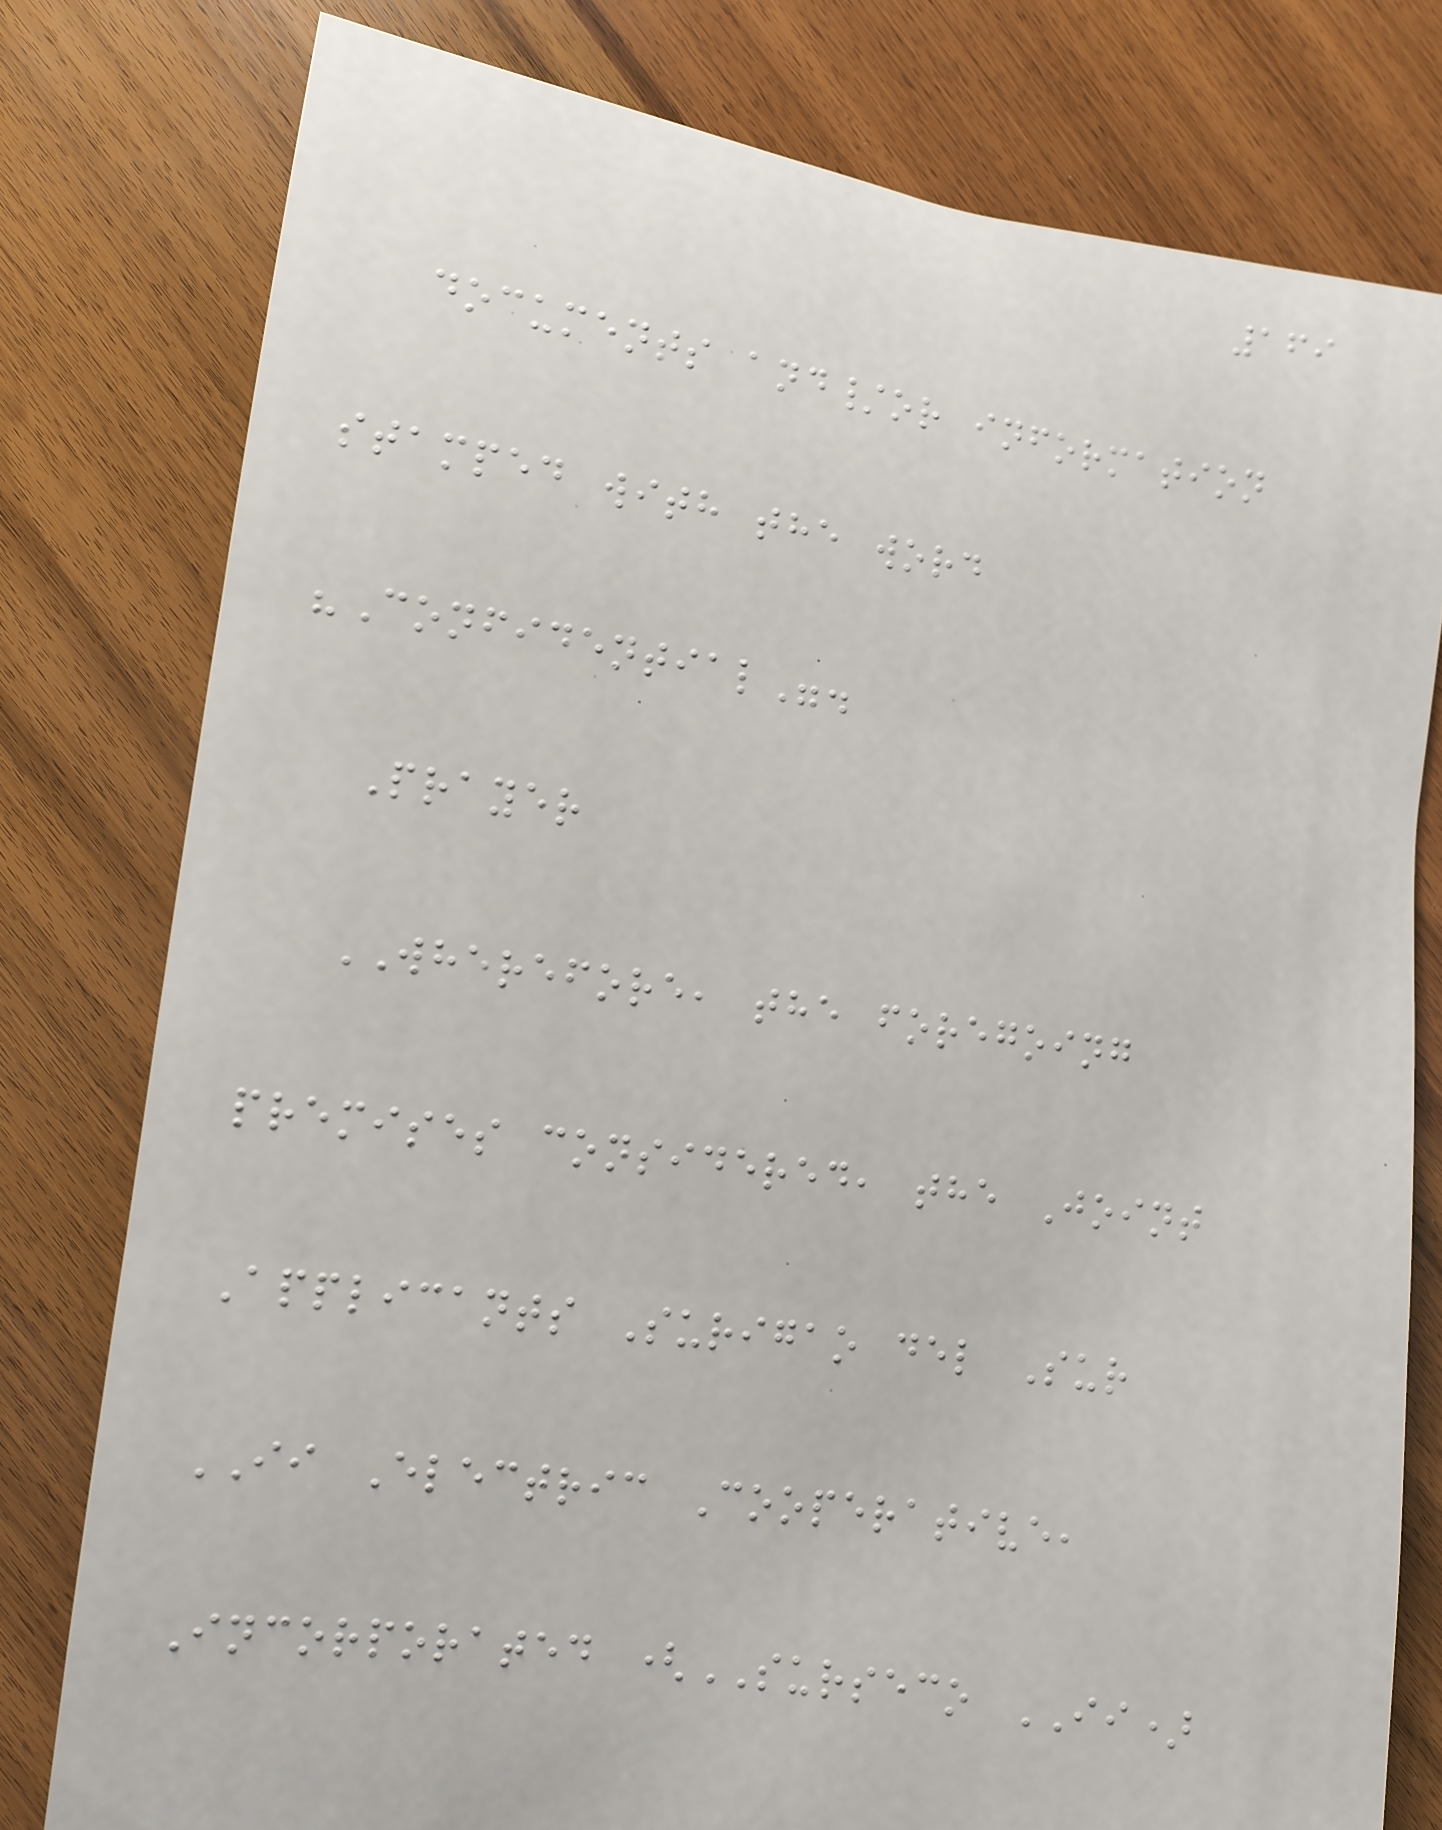169
documents and/or information
stamped with the word
"Confidential".
Prayer
WHEREFORE, the foregoing
premises considered, the Joint
Applicants Surigao del Sur
II Electric Cooperative,
Incorporated (SURSECO II)
